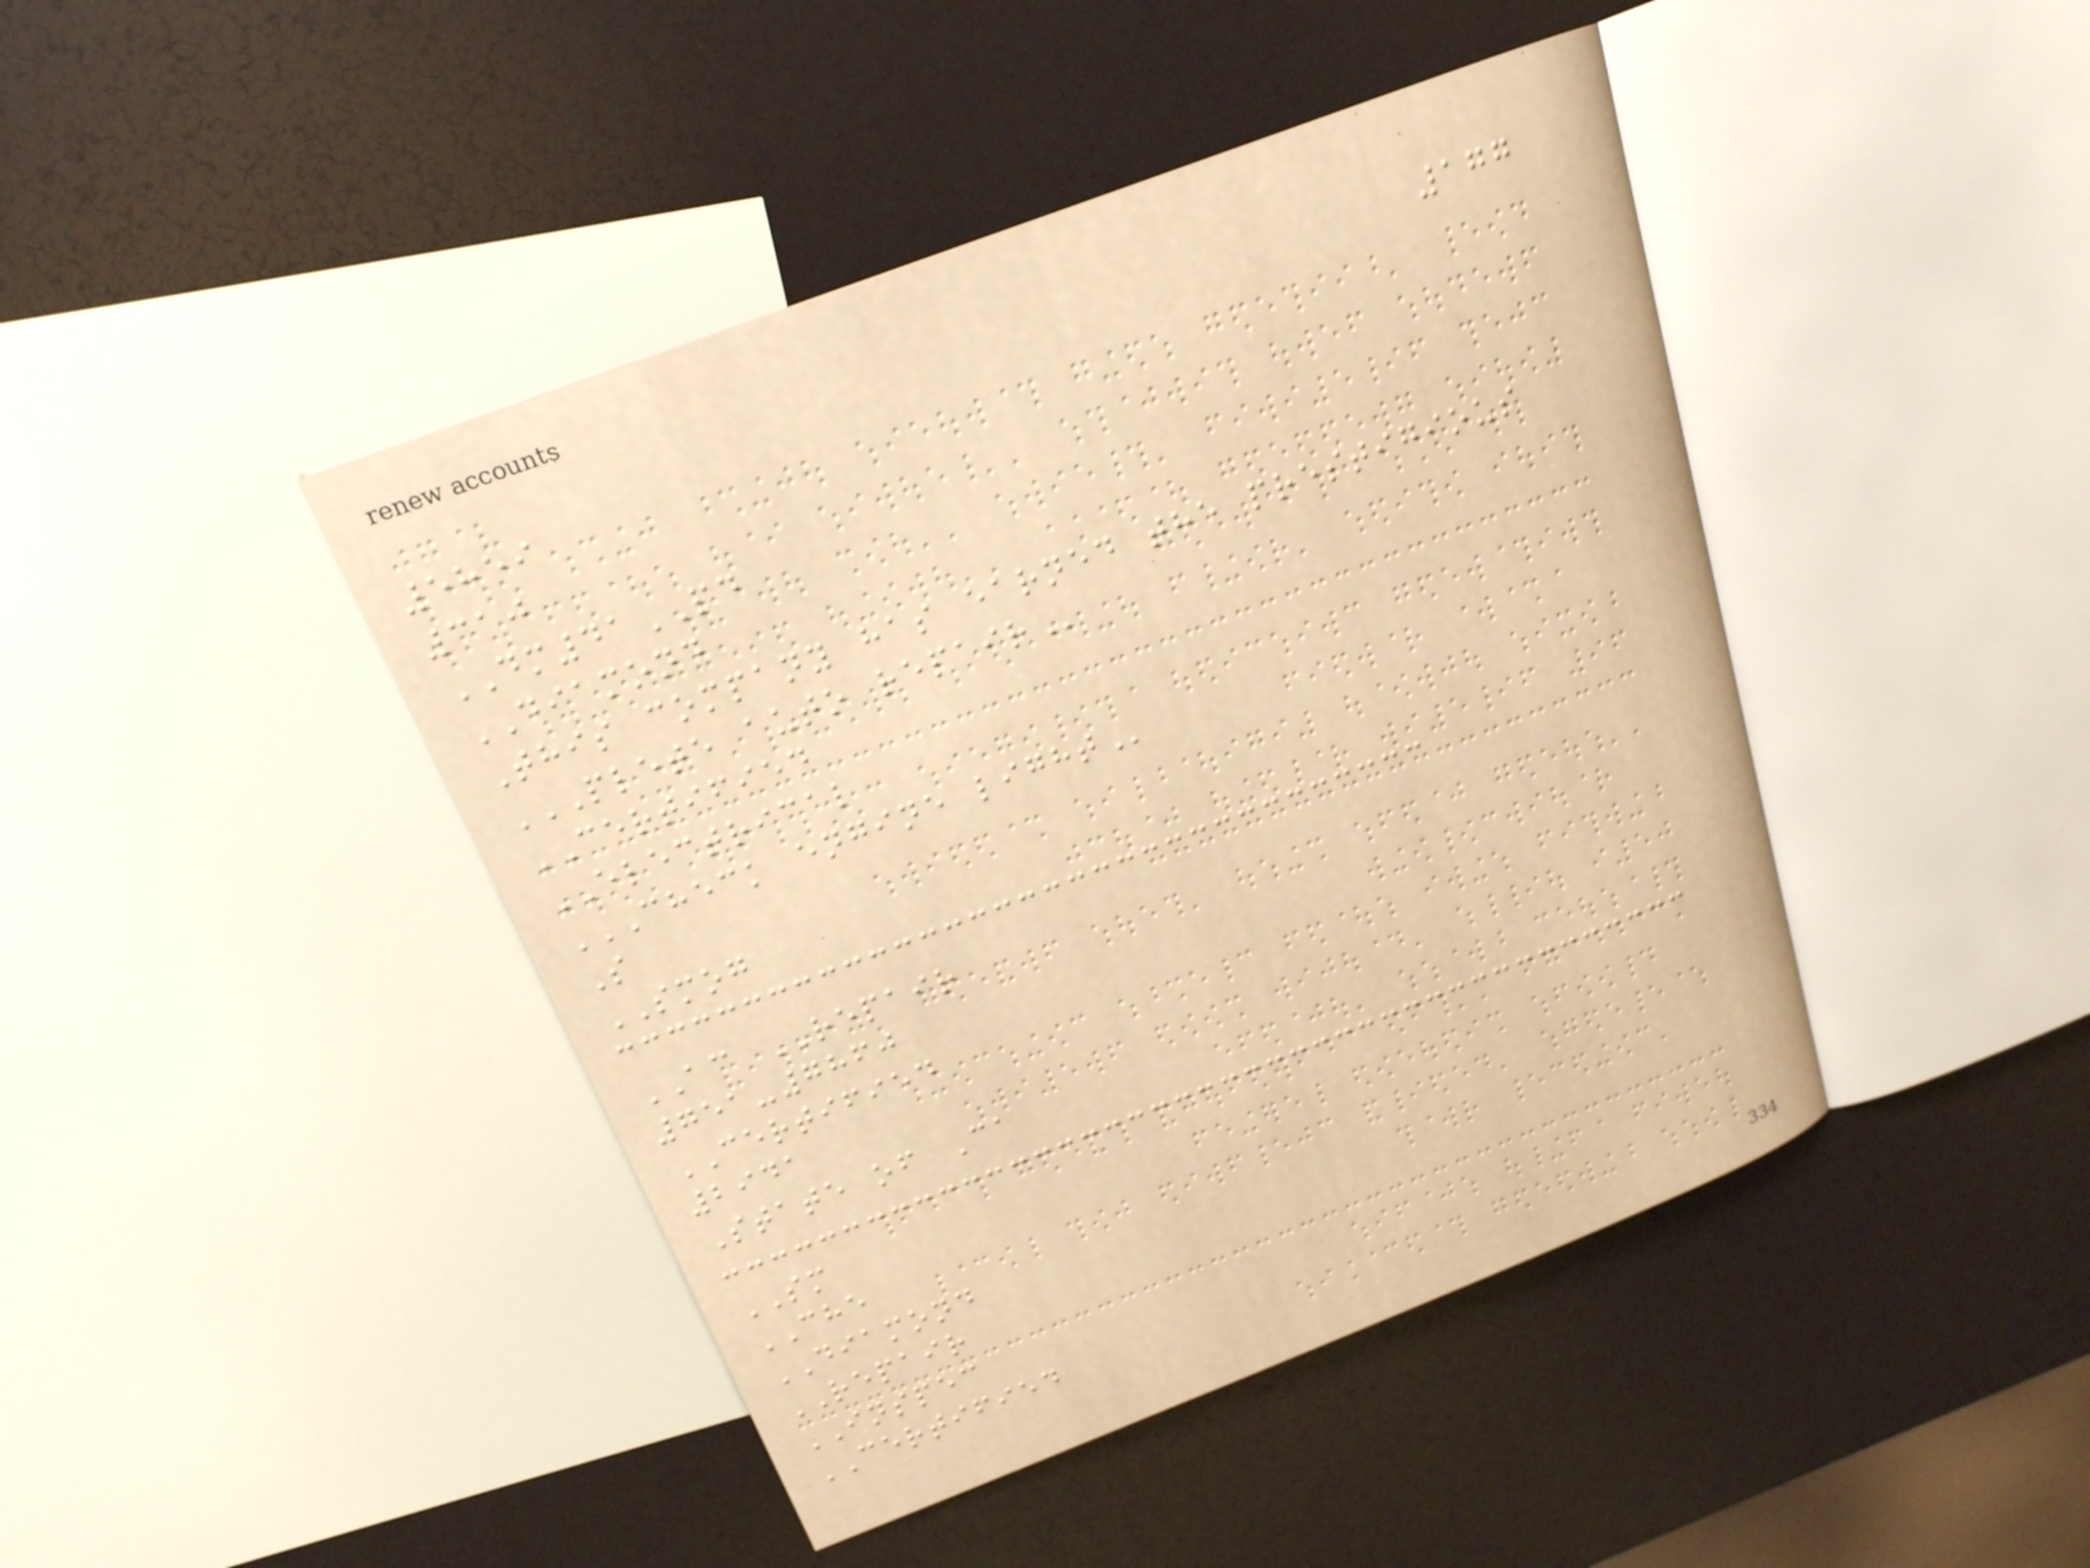177
5859
310
DM41PD
DIAMOND
This company has earned the prestigious
PLETE AUTO REPAIR
CERTIFIED
ELECTRICAL
CHECK ENGINE LIGHT
S
SMOG
AC REPAIR
751-7860
CERTIFIED
2941
State of Ca
SM
CHE
DIAMOND
REPAIR
INSPEC
CERTIFIED
